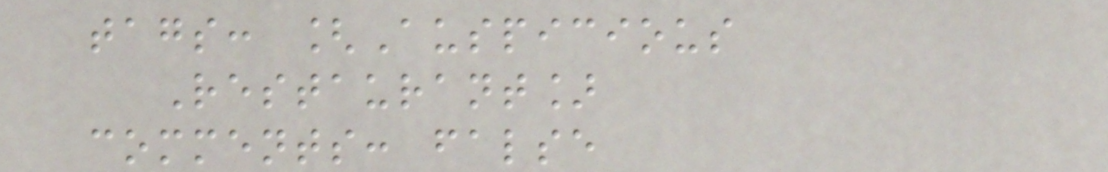tags: [Auspicious
Restaurant]
comments: false
